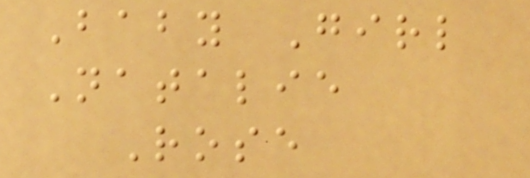Baby Girl
Natalie
Rose
